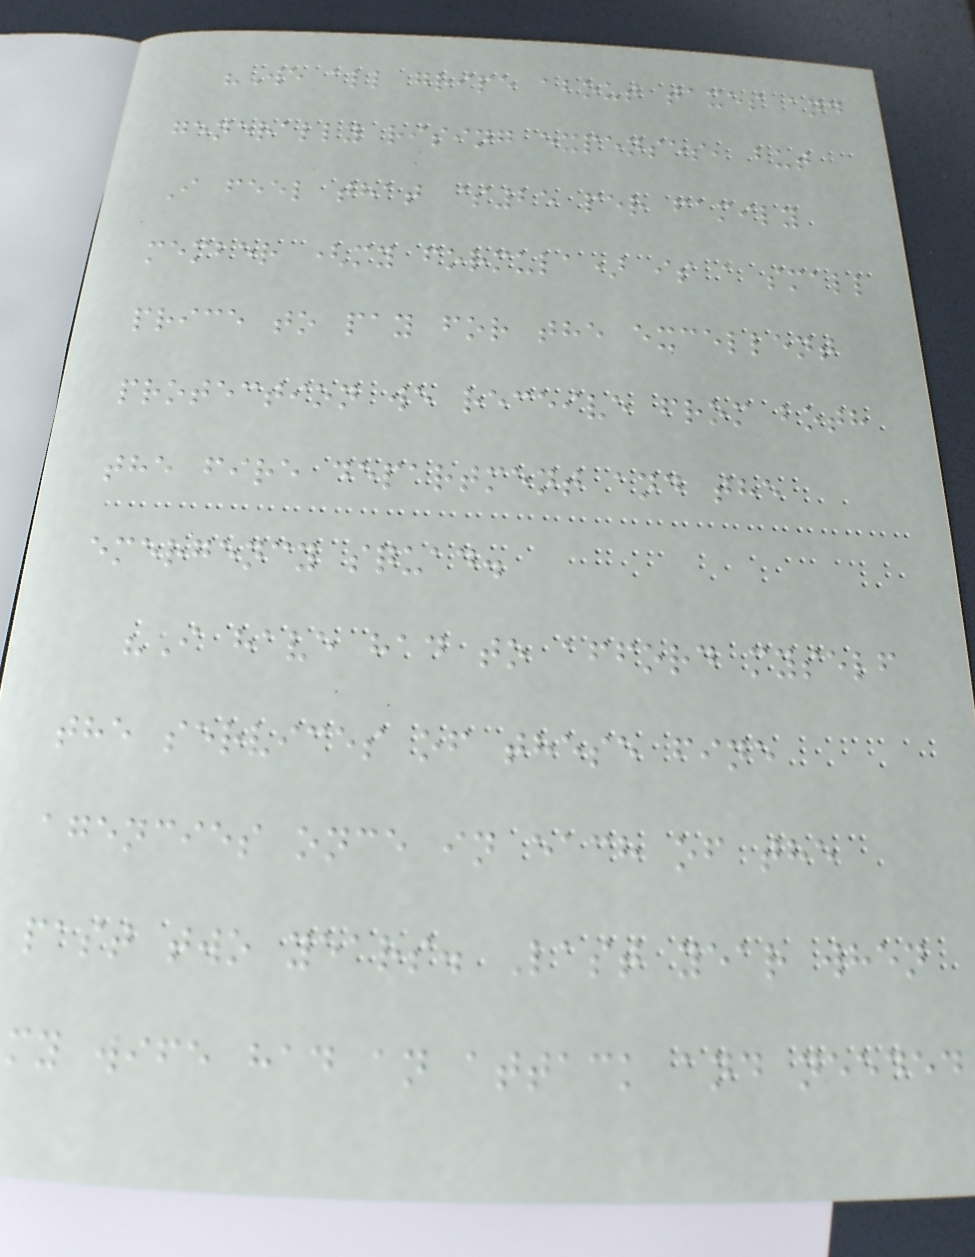"We all gripe about taxes and
generally rising expenses, but
I feel that $25 per family
member (my formula) is a small
price to pay for the excellent
protection we receive from both
the fire department and the
emergency squad.
"I have had to afford myself
the services of these fine
agencies once in each of the
past two years. Last year when
my wife had an attack and needed
